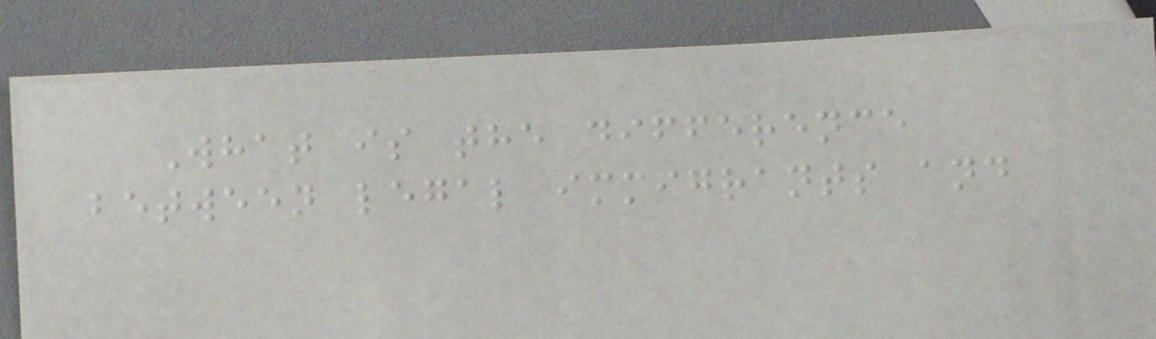What is the difference
between legal immigrants and
